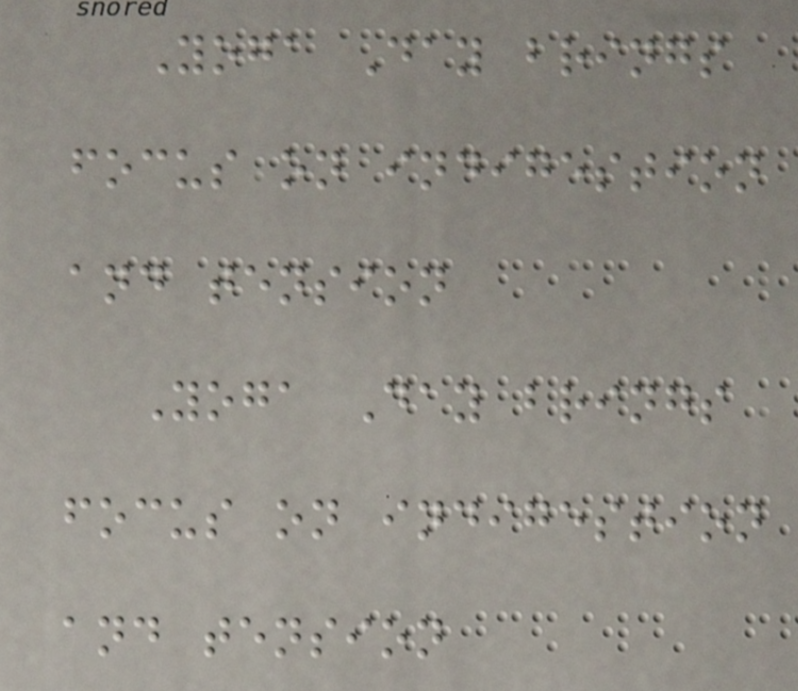Yoga Day brings
focus on indigestion
and tension
Yoga Day brings
focus on indigestion
and tension
